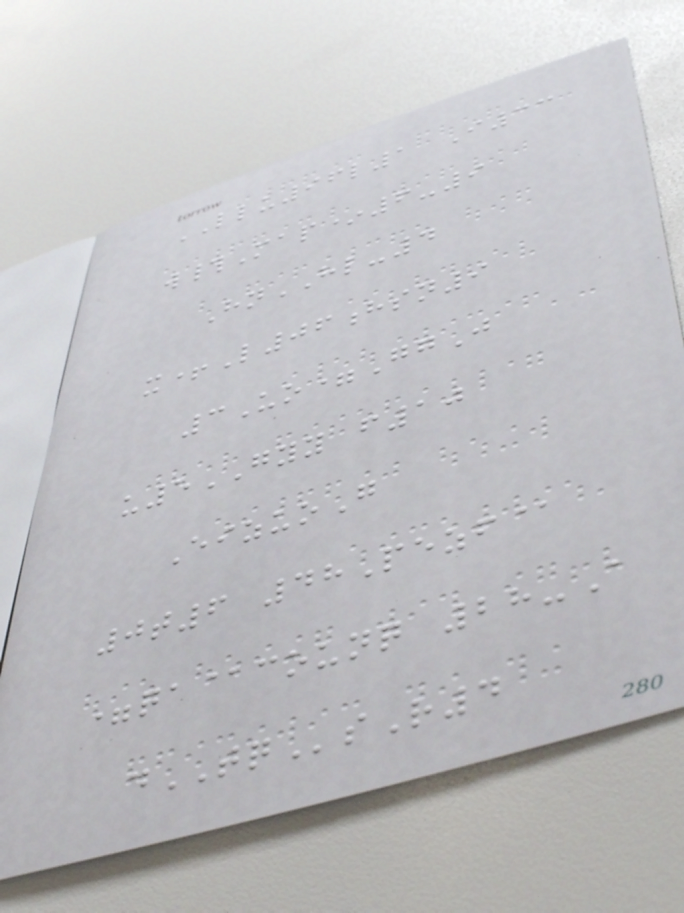LLU96l1 I33
w#Map*6-9
HnHL-4
x+L06hsn9
3Uo=GgJ
u5GYY f10
EizuoG
0t6 48Pezf@
=qa@counq 28-A
dTQsR4
